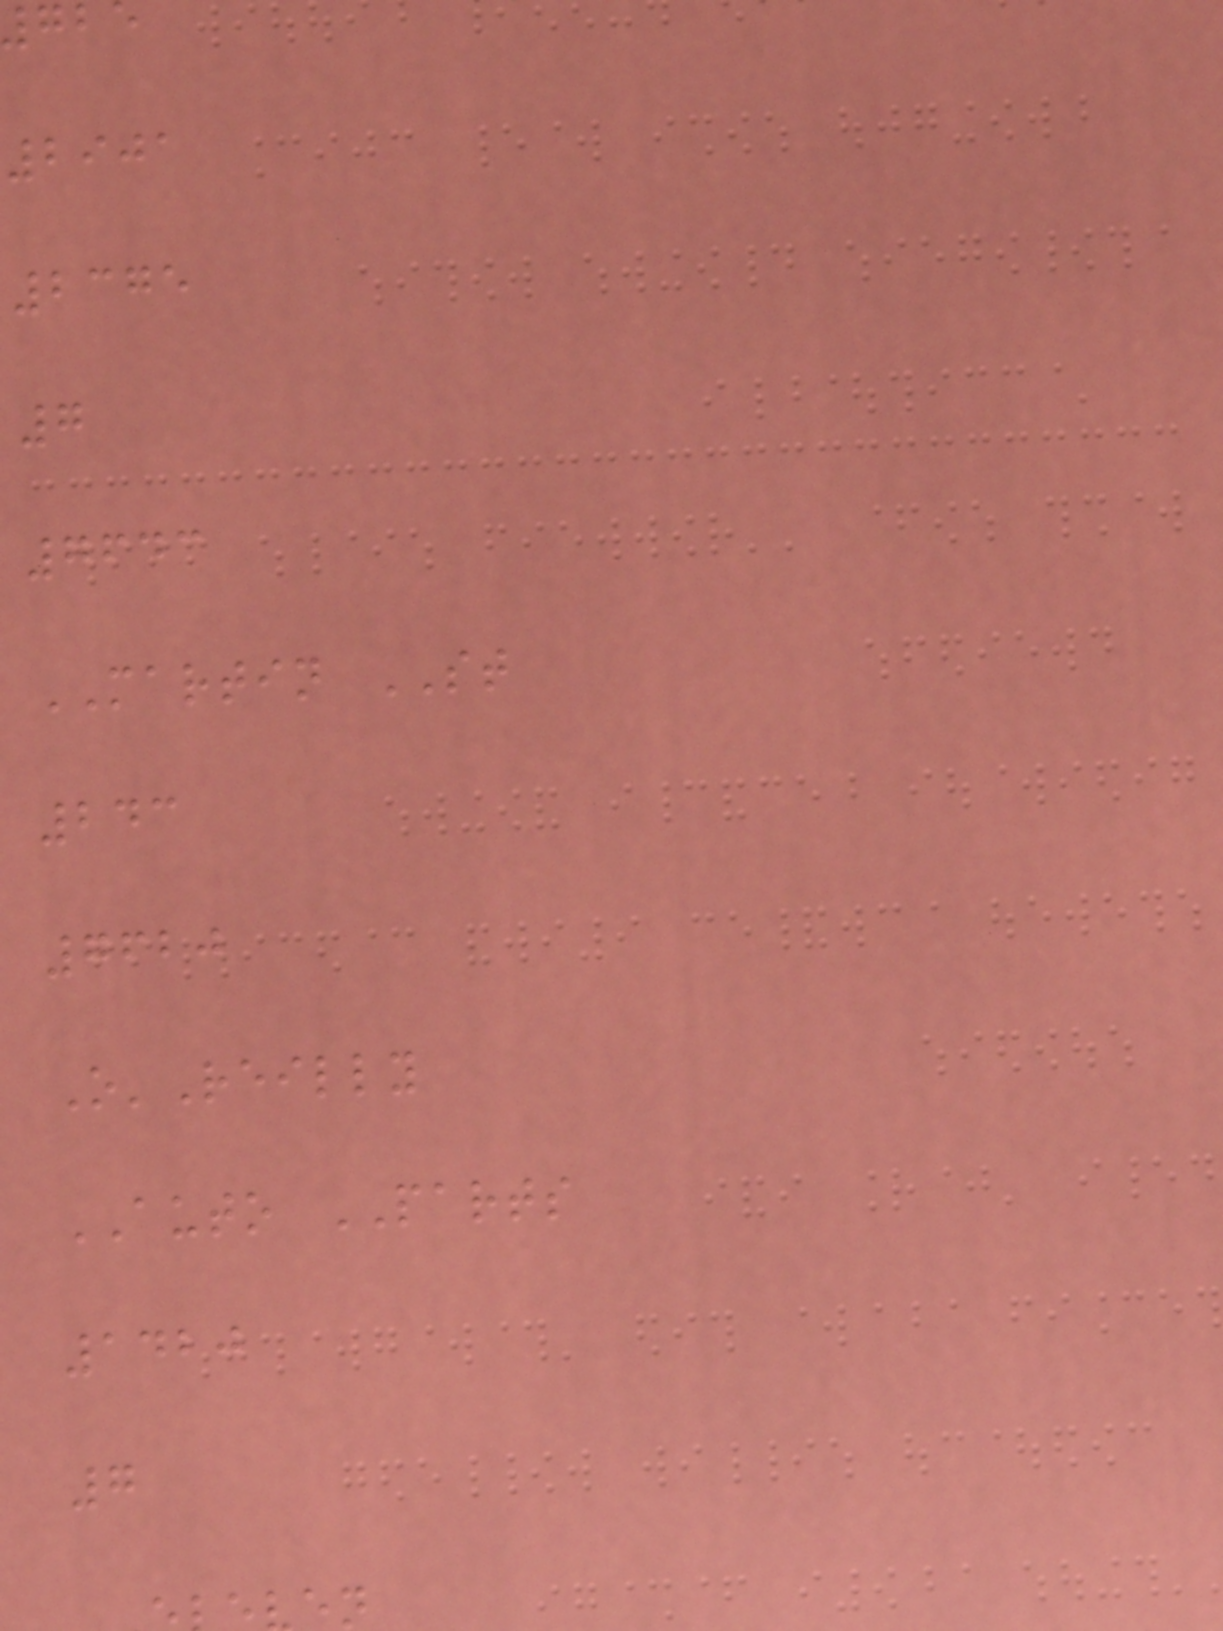2901
2375
7
7643
MARTIN ST
243
7620
O'Reilly
AUTO PARTS
1420
7
